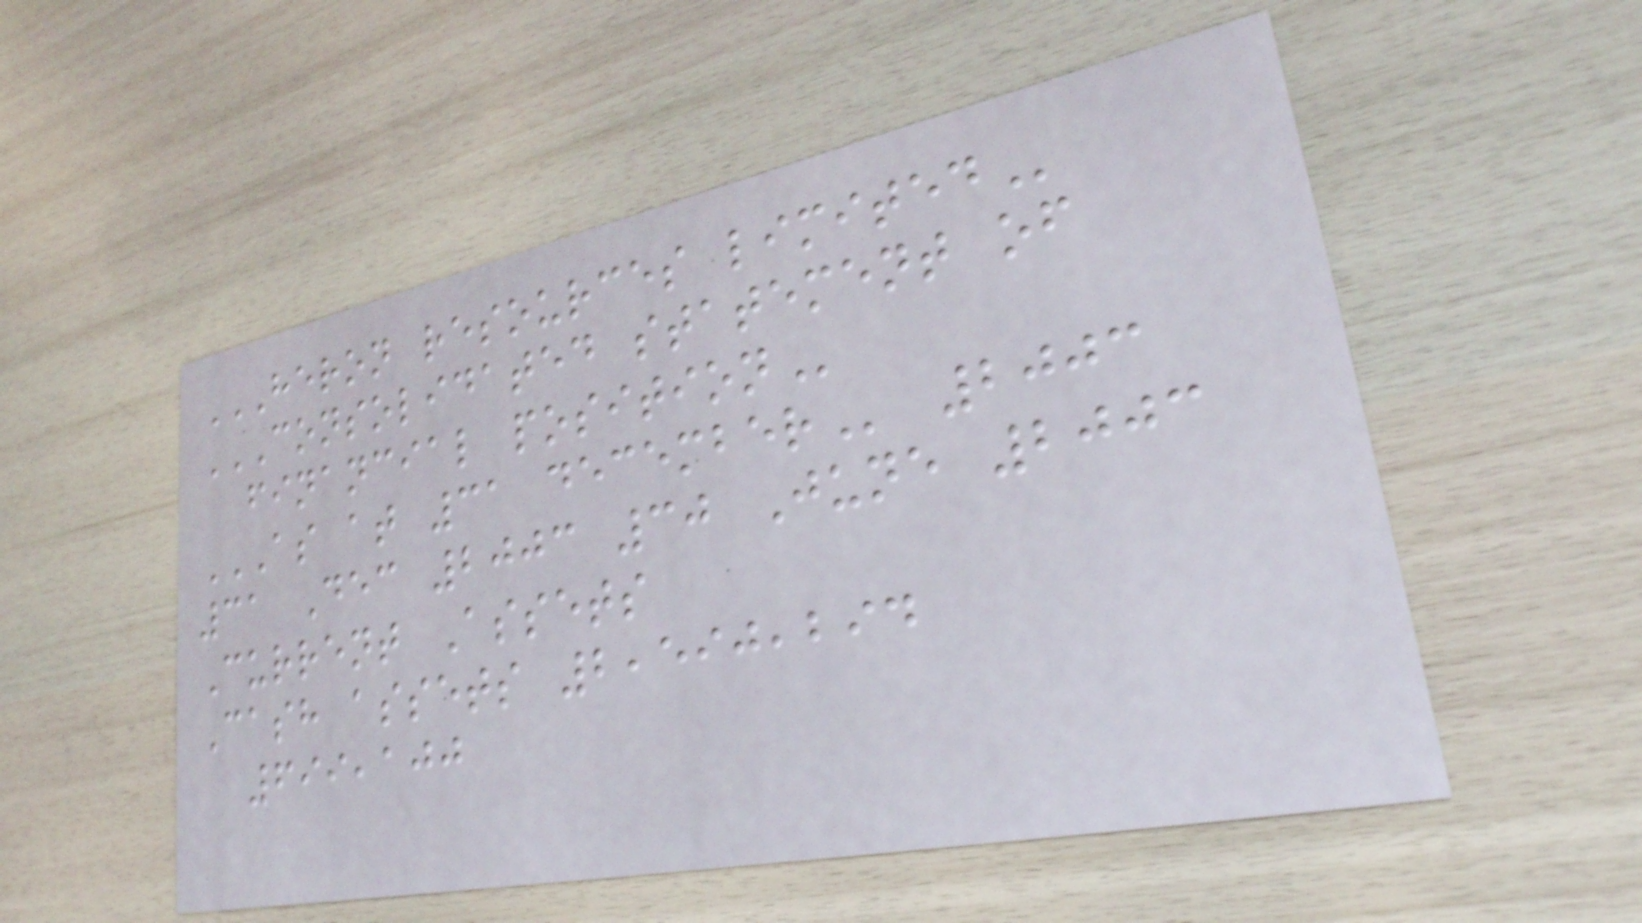HERON RESOURCES LIMITED
CONSOLIDATED STATEMENT OF
FINANCIAL POSITION
AS AT 31 DECEMBER 2003
31 Dec 2003 30 June 2003
Current Assets
Cash assets 2,590,294
699,100
